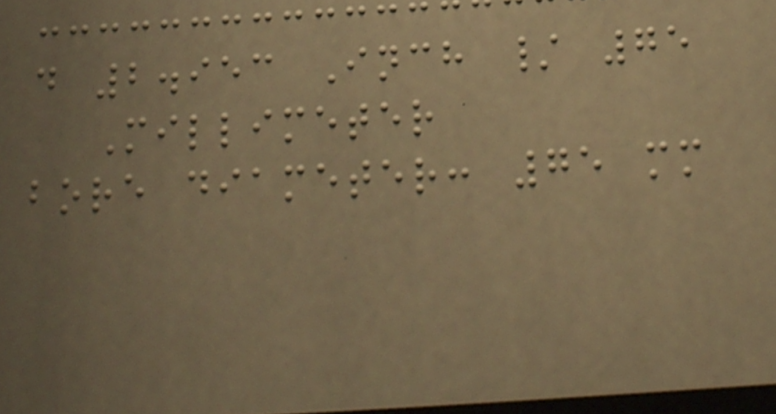d 2.953 Inch / 75
Millimeter
bore diameter: 75 mm
